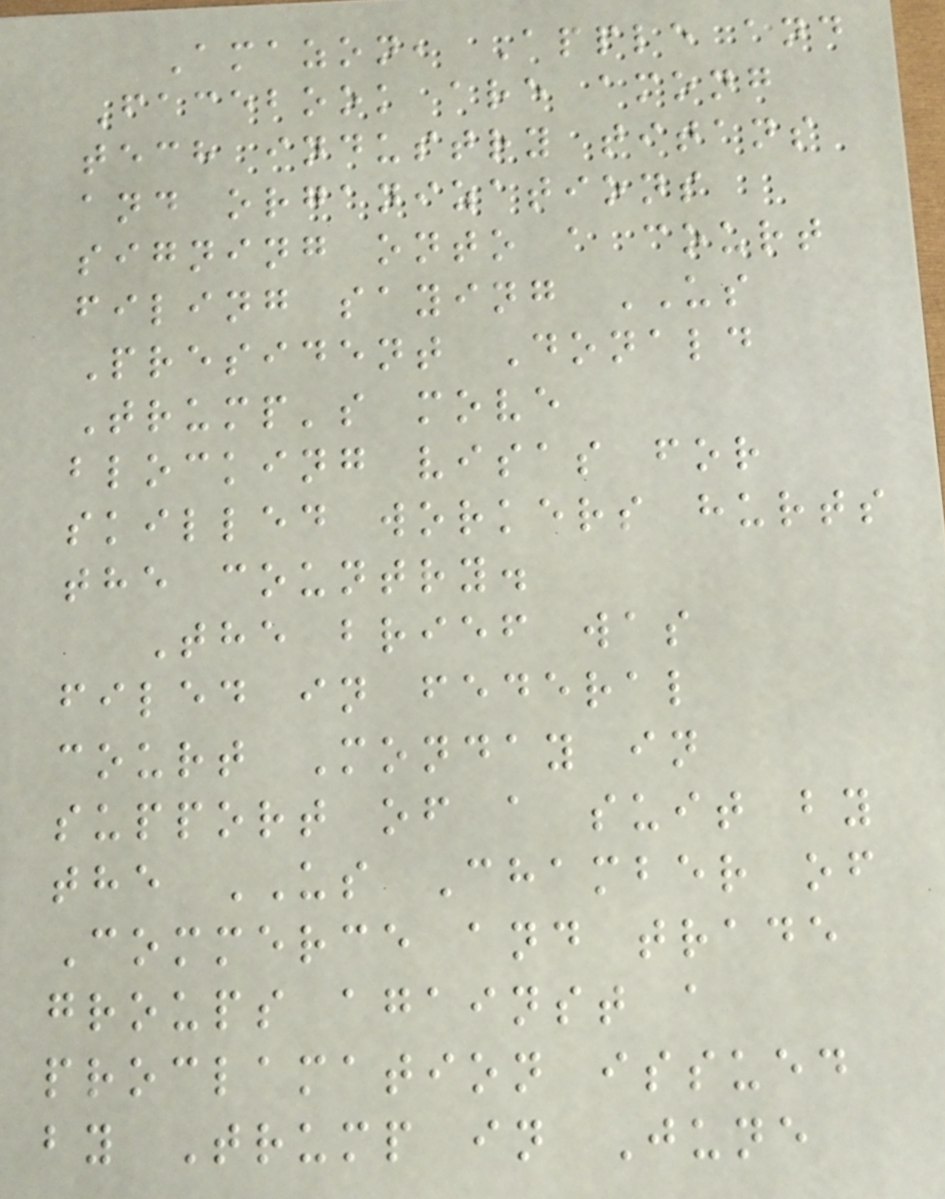Amazon, Apple and
Facebook are among
tech industry titans
and organizations
signing onto a court
filing saying US
President Donald
Trump's move
blocking visas for
skilled workers hurts
the country.
The brief was
filed in federal
court Monday in
support of a suit by
the US Chamber of
Commerce and trade
groups against a
proclamation issued
by Trump in June
